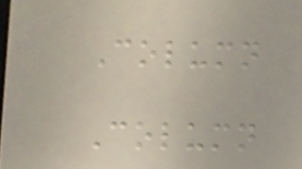Column
Column
